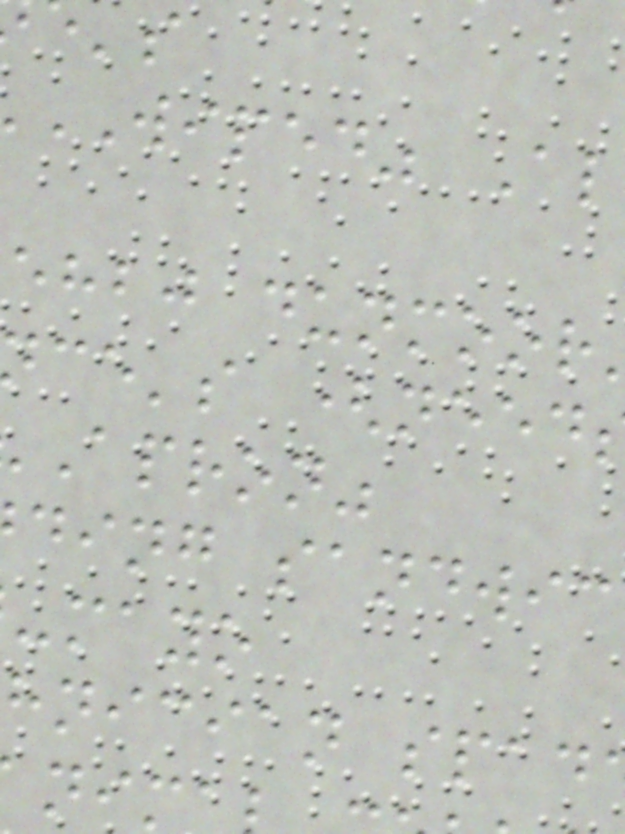WIPED" Al
ehbj dunmoor
ce's (need
Apron"
ding sandwic
-mayo
hnician spad
